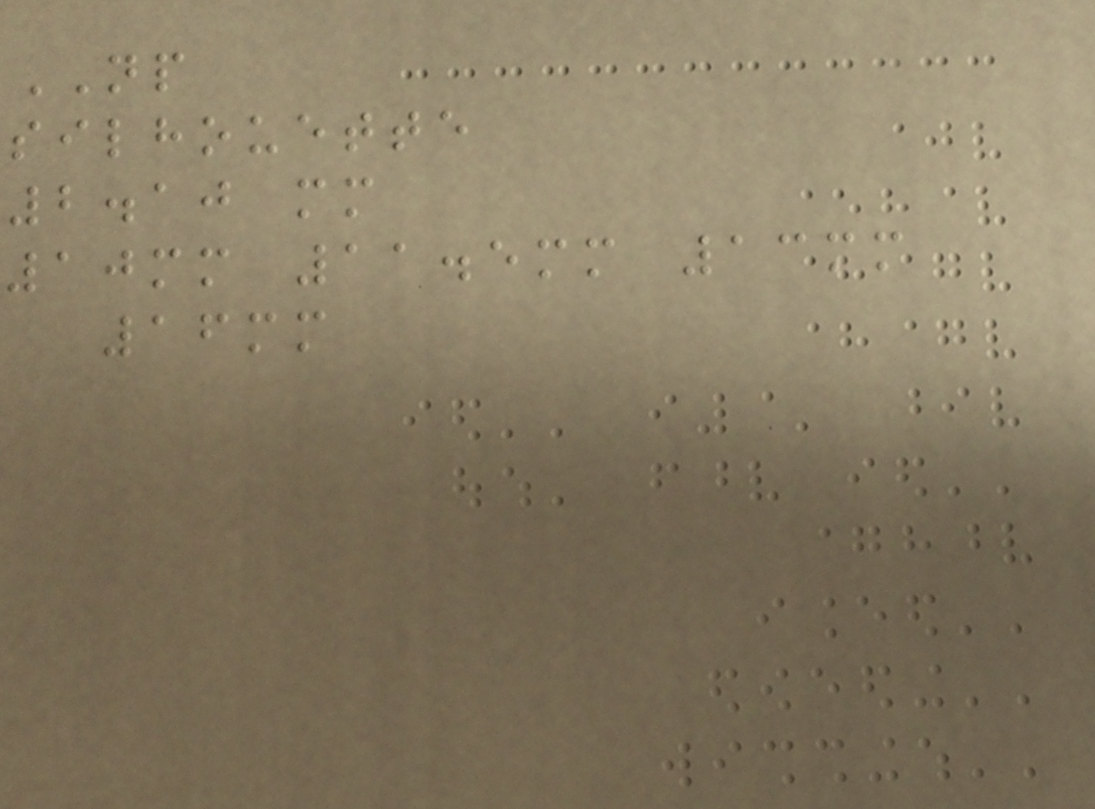NP
silhouette
2.10 mm
10mm 11.5mm 13mm
16mm
